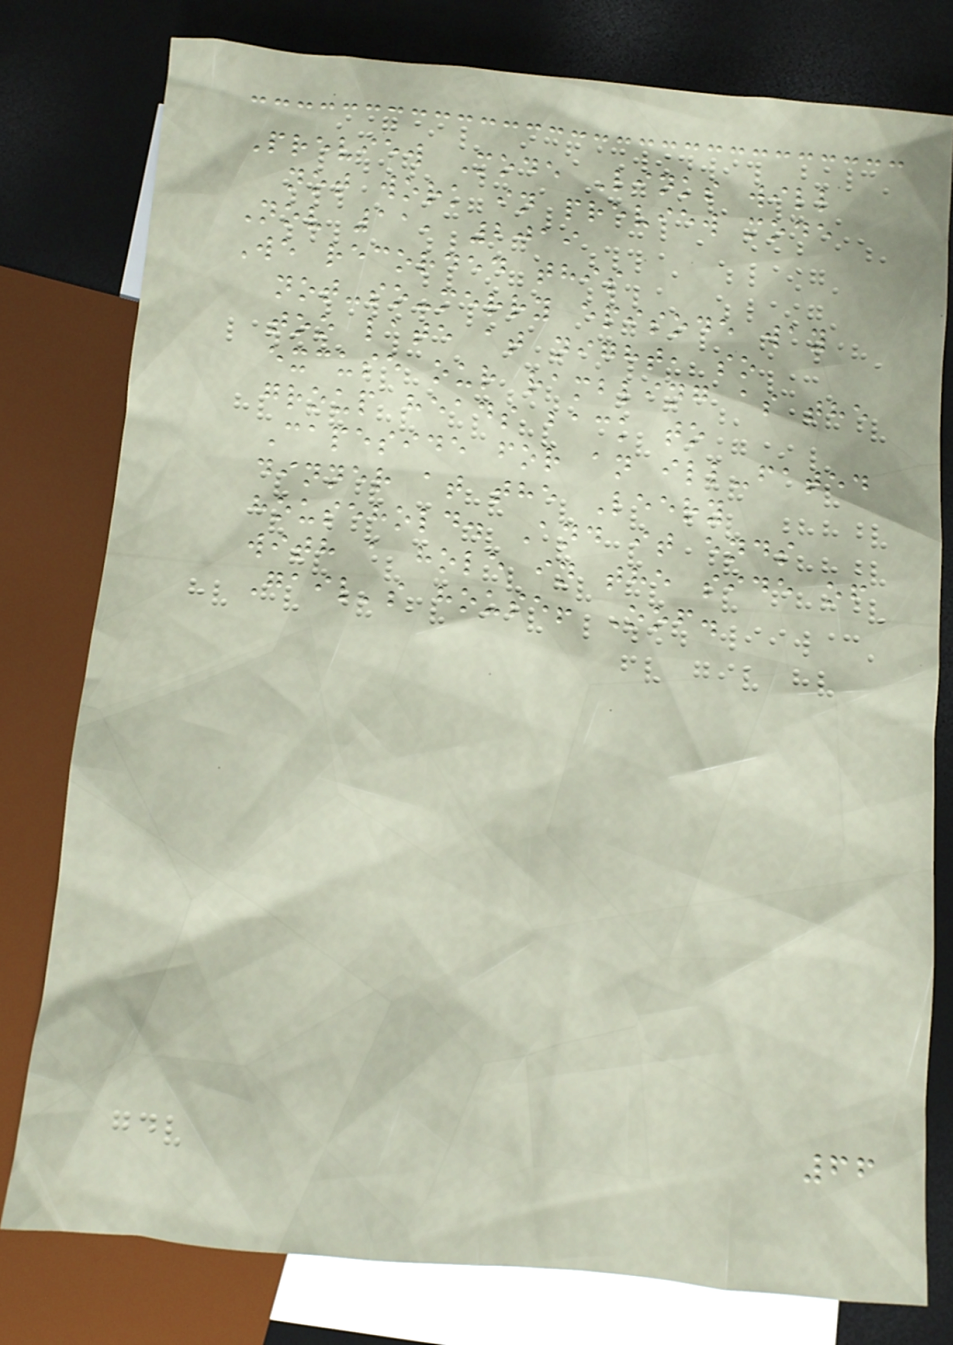Preview Mode Links will
not work in preview mode
Nov 11, 2019
We recorded this
not-so-merry episode way
too late at night, so
excuse our rambling as the
group heads back to
Capeside for an ill-fated
dinner at the Leery
household. And it ends
with a hole in the side of
Gail's house! Oof.
66
